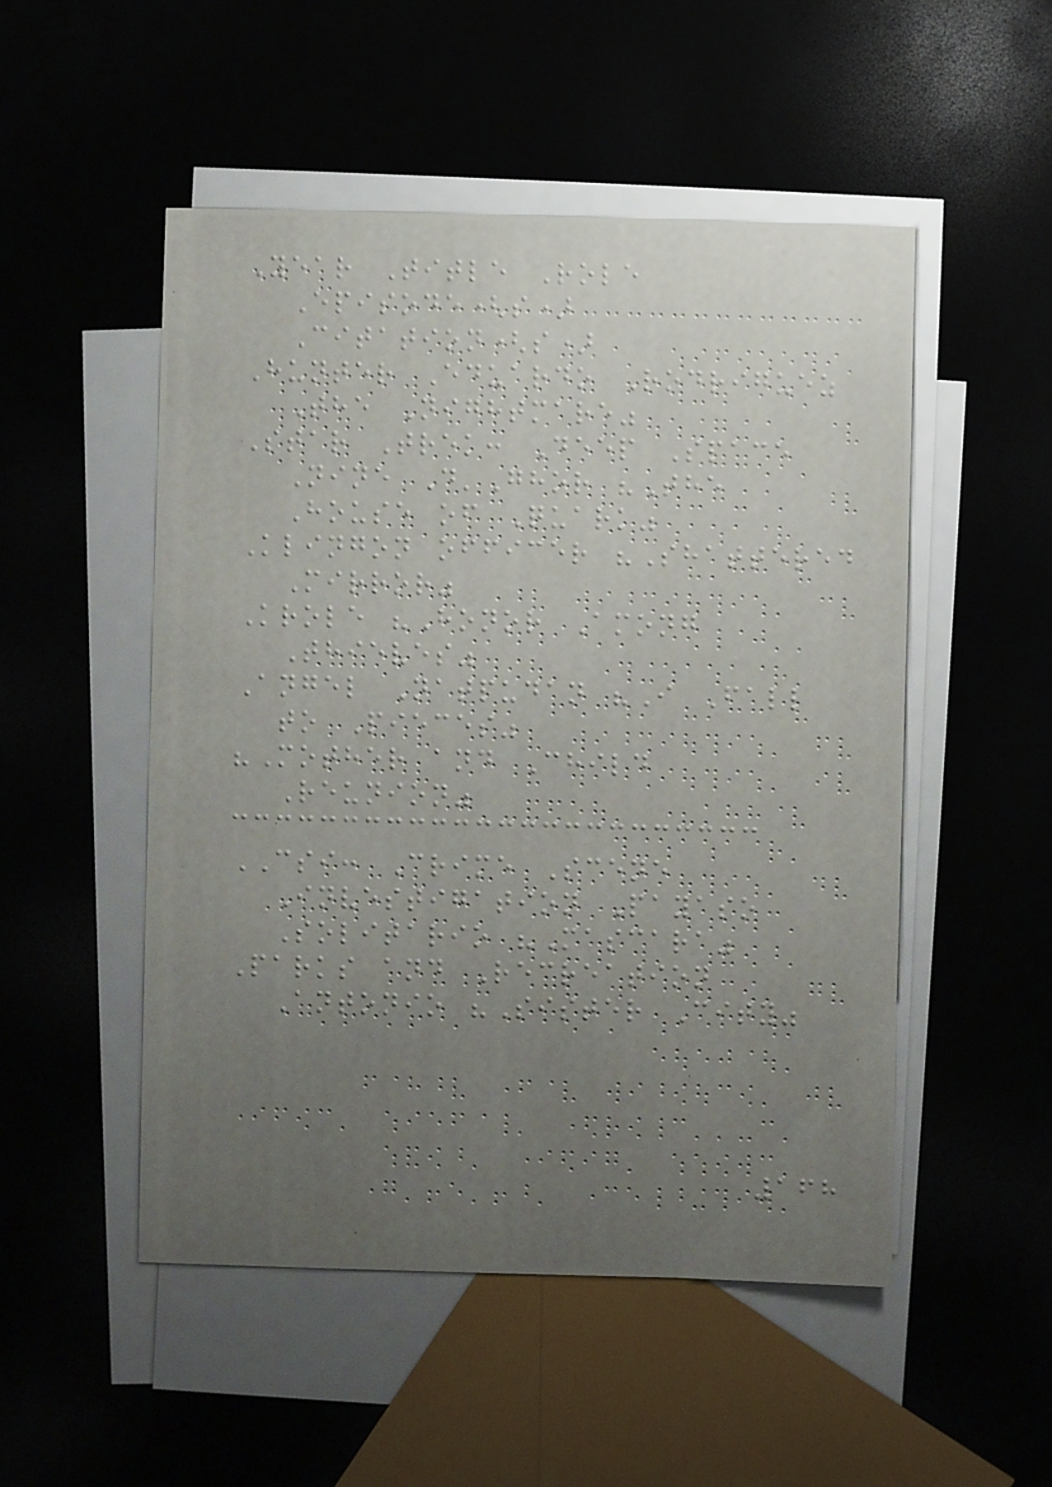Year Title Role
Episode(s)
Citation(s)
Hunter Eduardo Rodriguez
The Nightmare"
Star Trek: Deep Space
Nine D'Ghor "The
House of Quark"
Klingon officer "Shattered
Mirror"
Krole "Honor Among
Thieves"
Angel Natpudan "I Fall
to Pieces"
"Mother and Child
Reunion"
CSI: Crime Scene
Investigation Payaso
Solitario "Mascara"
Parks and Recreation
Antonio "Sister City"
168
